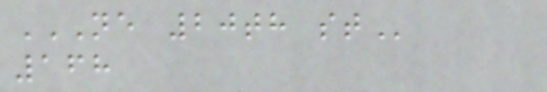NE 20TH ST
168
